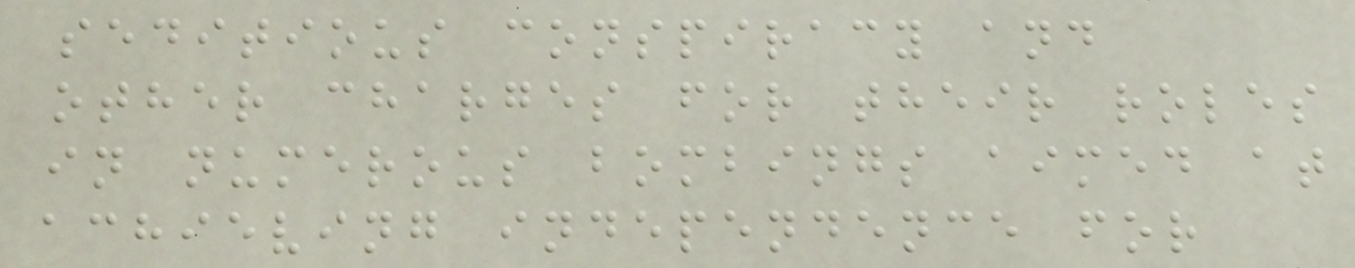seditious conspiracy and
other charges for their roles
in numerous bombings aimed at
achieving independence for
